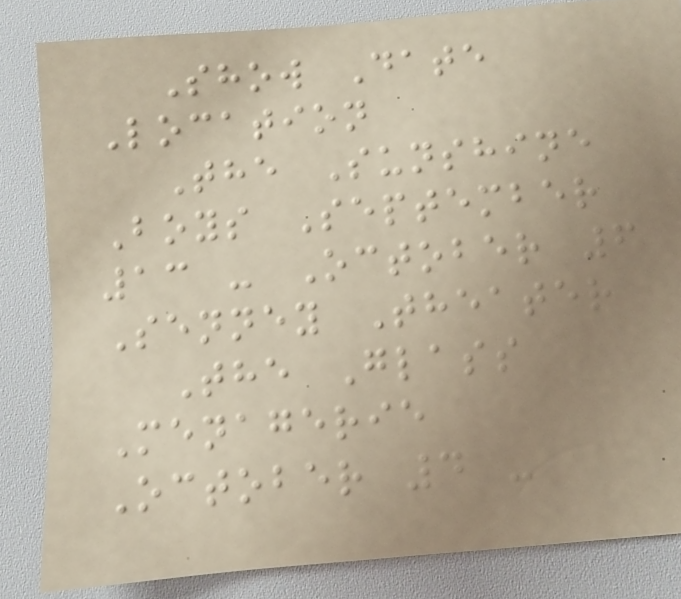Show Date
Location
The Sunshine
Boys September
13 - October 6
Senney Theater
The Glass
Menagerie
October 4 -
